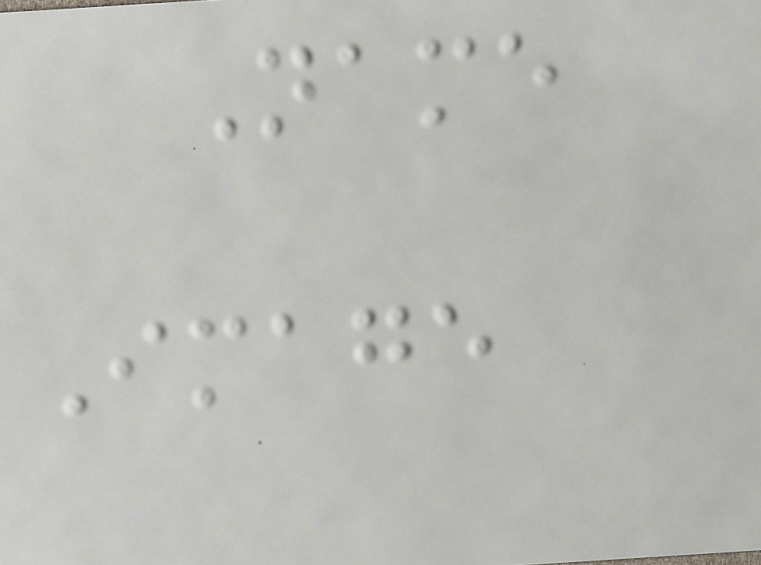Name
Image
